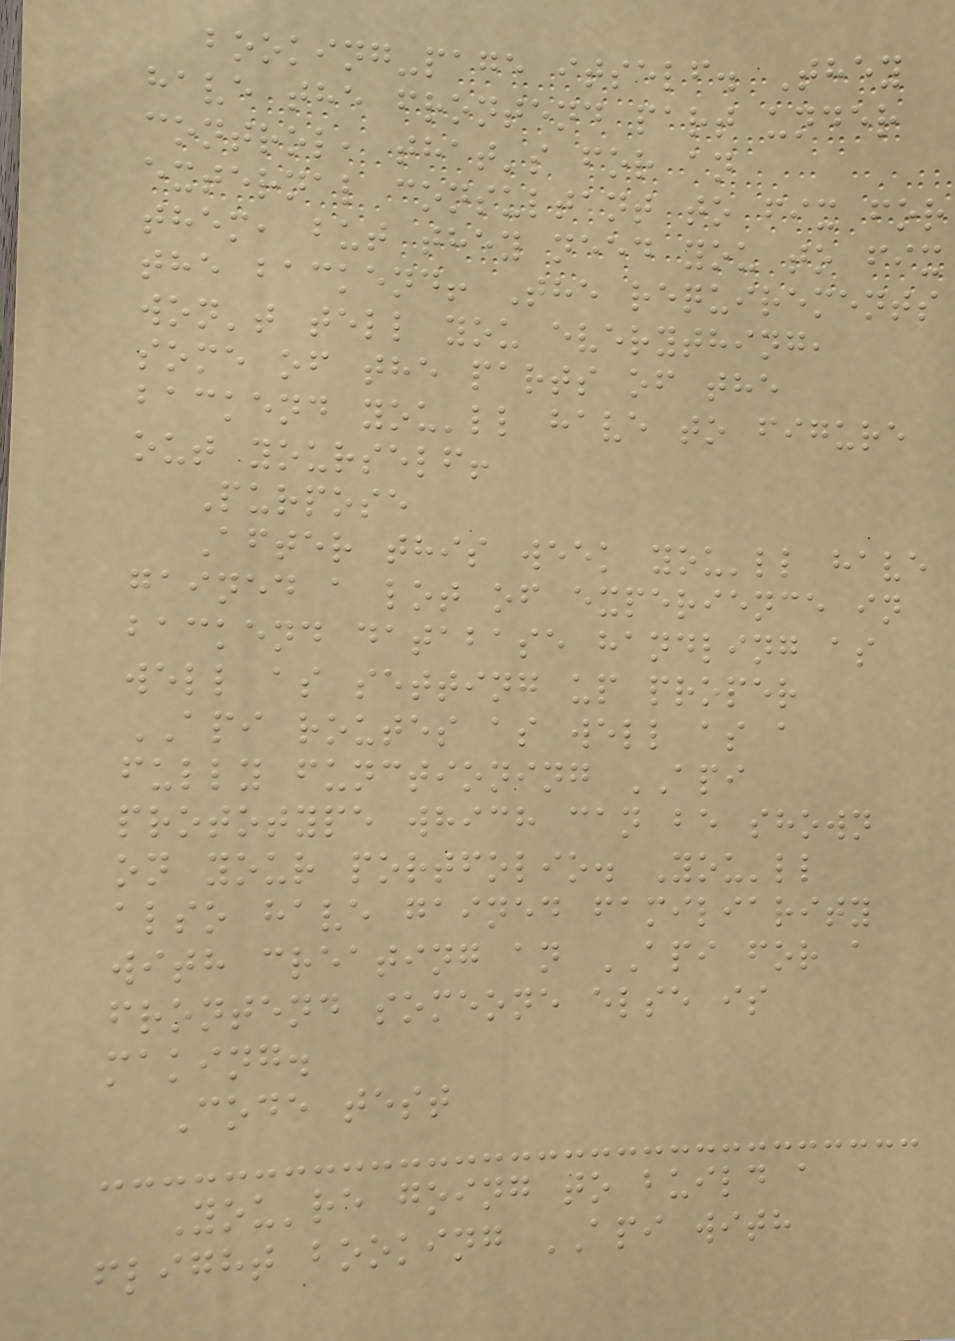booking-page itself. They
have the frontend part under
control, that's for an
external consultant to fix for
them, but they need you to fix
the backend! The requirements
won't tell you everything,
some of the parts of the
backend you'll have to figure
out yourself!
Purpose
After this week you'll have
gained a lot of experience in
backend database handling as
well as setting up proper
API routes as well as a
fully functioning API
prototype which can be shown
on your portfolio. You'll
also have gained familiarity
with creating an API for a
frontend someone else is
making.
Code test
You're going to build a
flight booking API with
